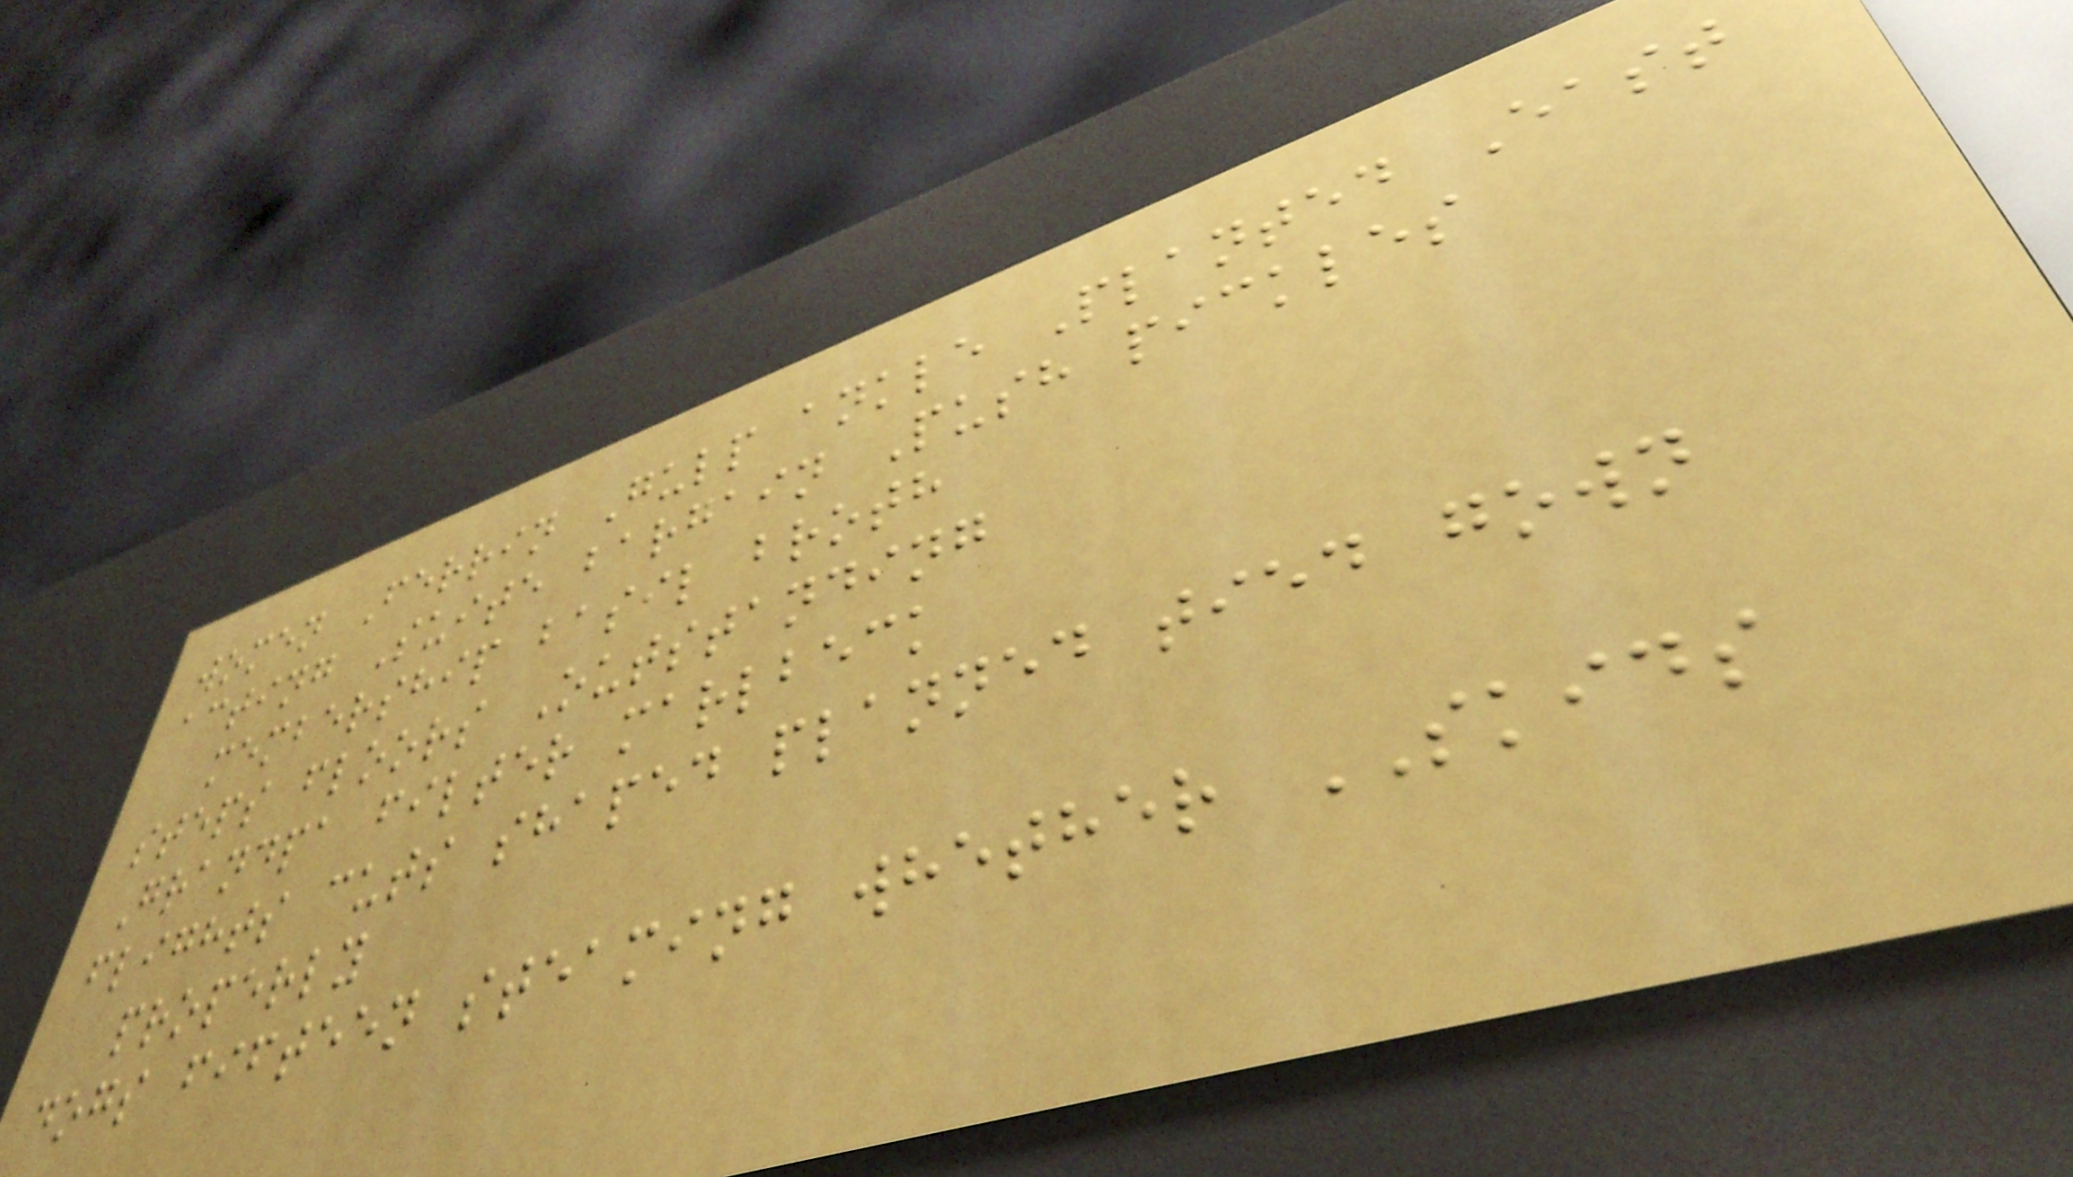women Ferrin Gulp ankle Planted East
acting Suite bargain Push pickles
membership basil broth
steps floors Outstanding
Grandpa filter marlbeck
flights cuts shaped planned tied gown
properly
dogs fifteen steaming whether SKIDS
